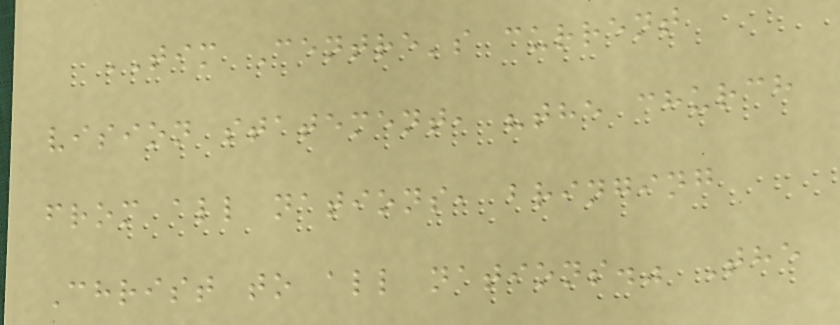TIM Centre's current
vision statement, "the church
from all nations, bringing
Christ to all nations." The
